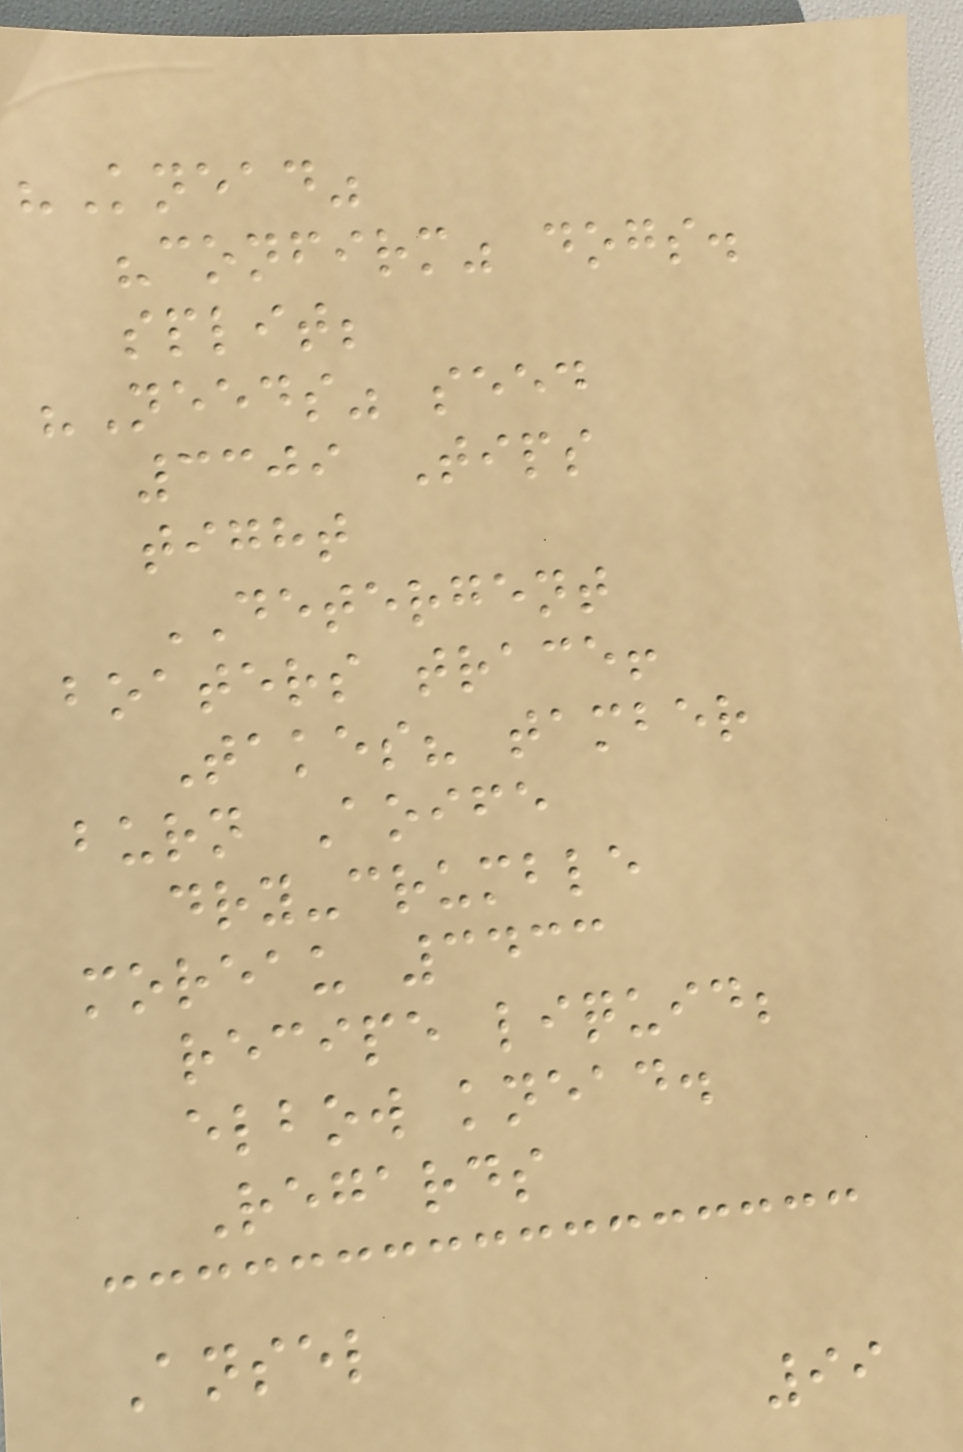"Knead"
"confirm" dogs.
split;
"Needs" seed
3309 Tips
tight
DETERGENT
boaters trace!
Takes? tamber
burn Aoife
dry-crumble
moreau 3433
recipe liquid;
elbow knead.
Regards
Ansel
99
